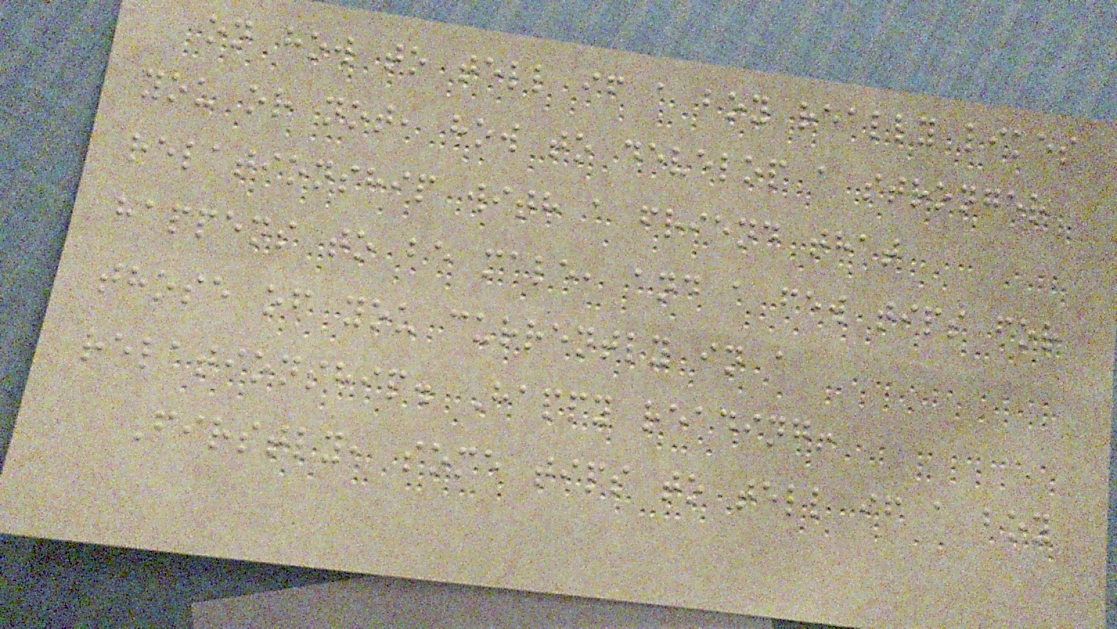on how to tell if a boy really likes
you or not, how to develop a stronger
relationship with a friend that
happens to be male, and a few tips for
those of you currently in a
relationship. Happy reading!
Firstly, some tips to tell if a boy
